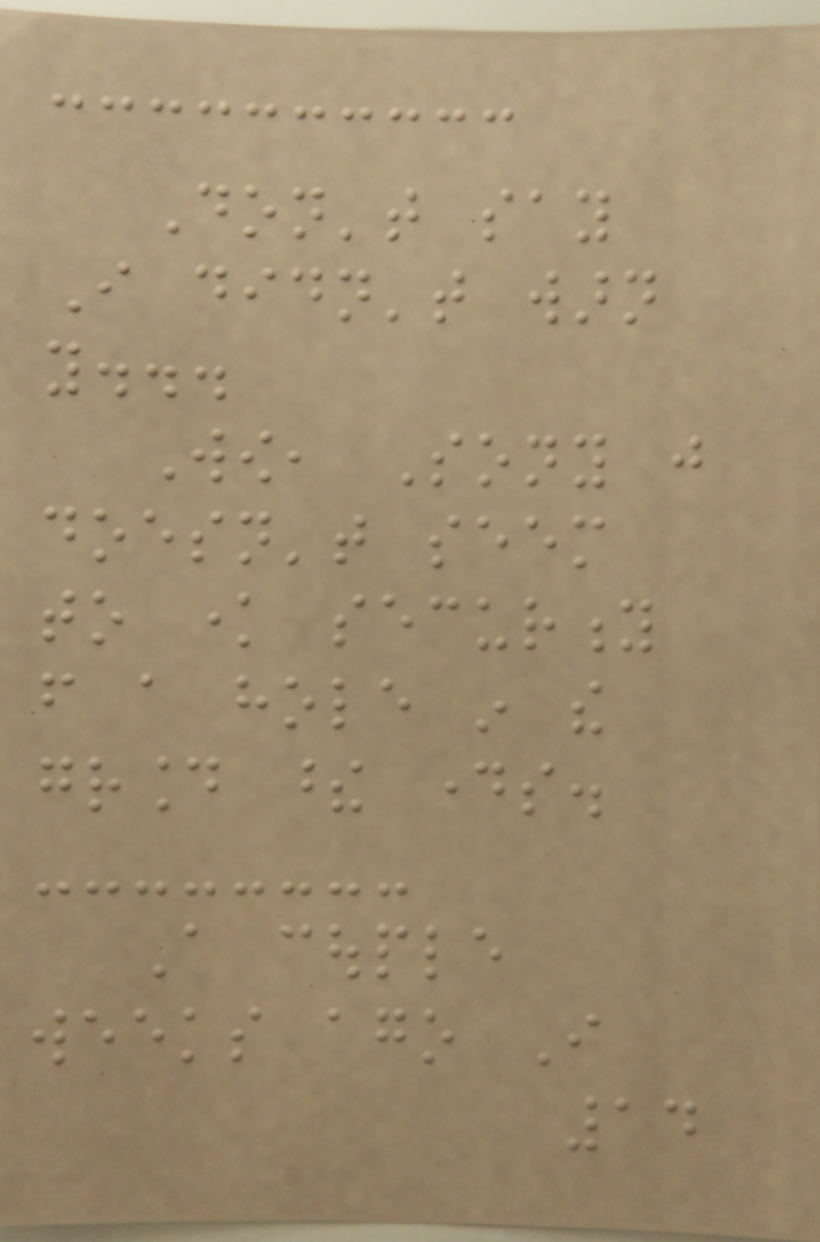Don't say
I didn't warn
you...
Wow, Sony just
doesn't seem
to know security
from a hole in the
ground these days.
A couple
weeks ago I
14
